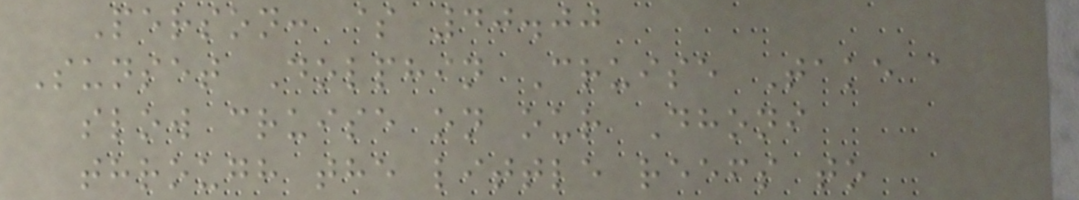Person: $ 40.00
Sunset Dolphin Cruise Take a
slow cruise on our Dhoni
through the little reefs to
